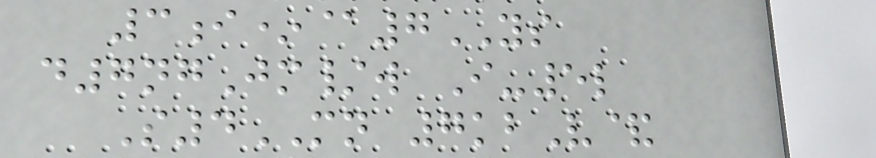3i*@7YS
d7ngJm/w I-5l
S4MN 7kbV&
